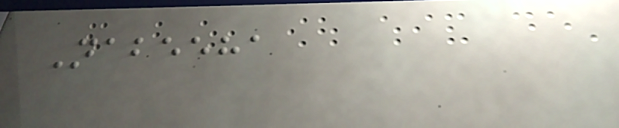Nabeeha
